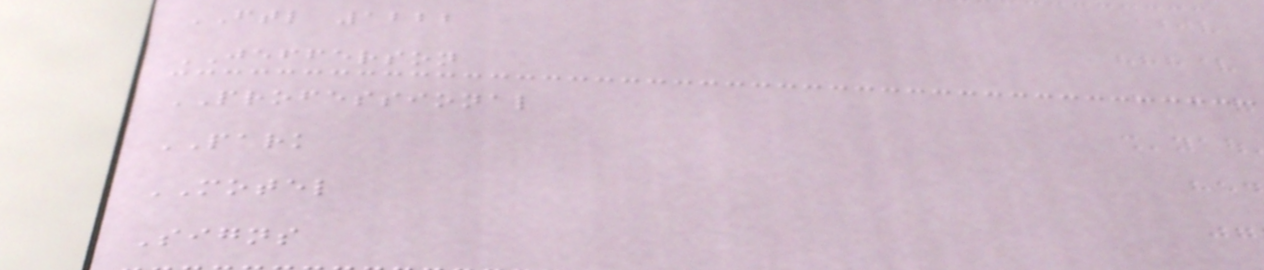FTL 1222
JEFFERSON
PROFESSIONAL
PARK
MOTEL
Signs
